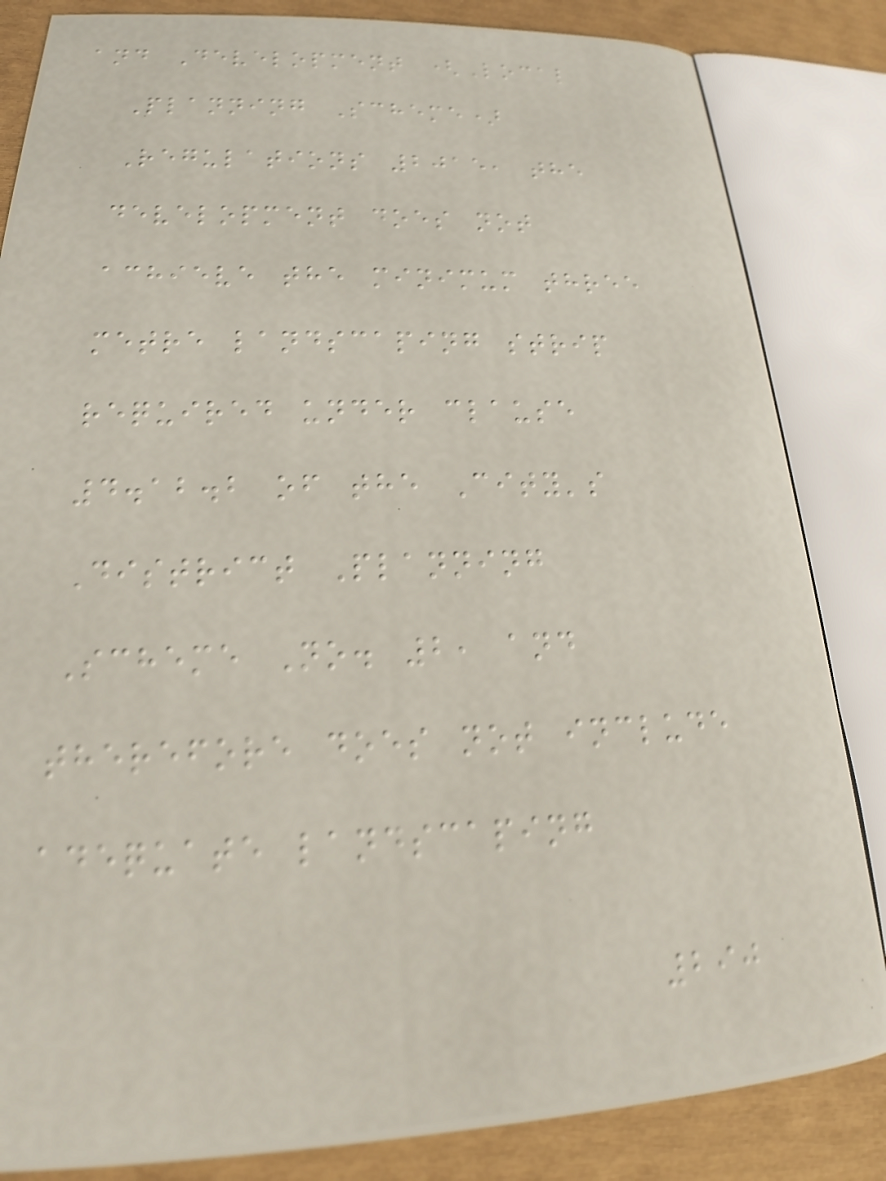and Development (Local
Planning Scheme)
Regulations 2015, the
development does not
achieve the minimum three
metre landscaping strip
required under clause
4.12.2 of the City's
District Planning
Scheme No. 2, and
therefore does not include
adequate landscaping
290
